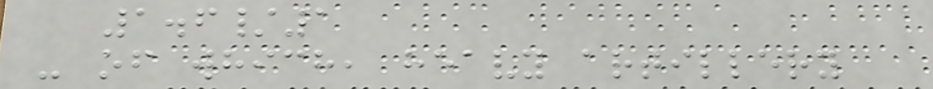1.6/1
- of which, heavy artillery
